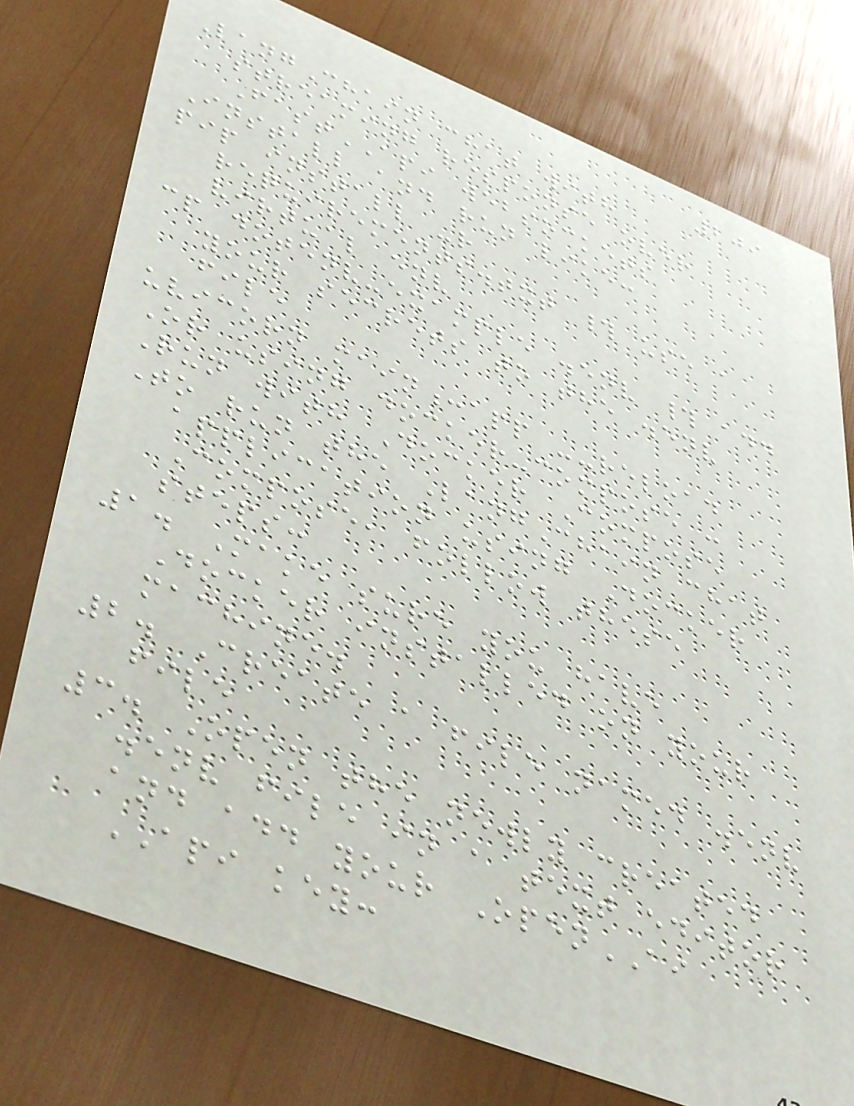209
LangChain chat with
streaming response over
FastAPI websockets
Install and run like:
pip install -r
requirements.txt # use a
virtual env
cp dotenv-example .env # add
your secrets to the .env
file
uvicorn main:app --reload
Or using docker-compose :
Run with Docker Compose
To run the LangChain chat
application using Docker
Compose, follow these
steps:
1. Make sure you have
Docker installed on your
machine.
2. Create a file named .env
file
3. Open the newly created
.env file in a text editor
and add your OpenAI
API key:
